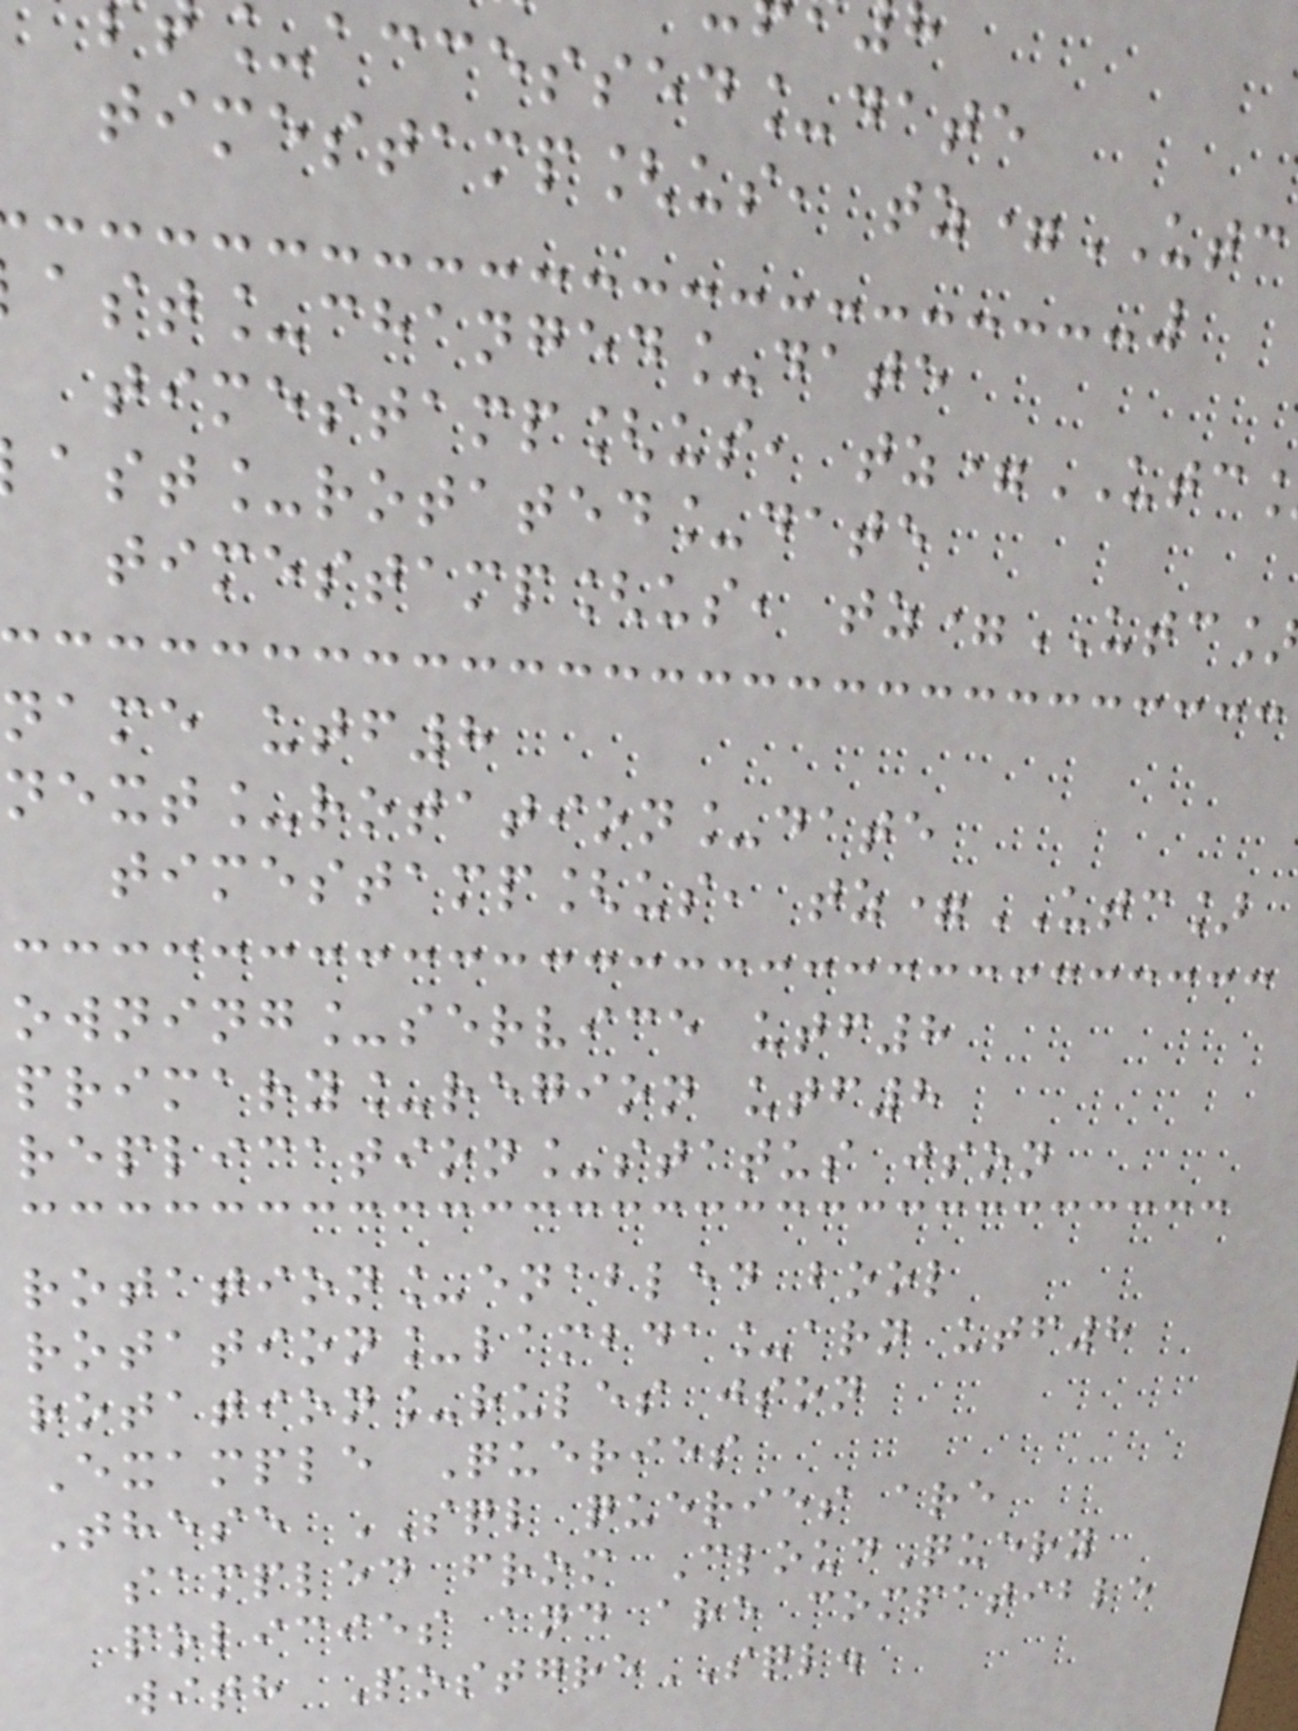accessed_date
timestamp[us, tz=UTC
ast_changed_date
timestamp[us, tz=UTC
ast_rotated_date
timestamp[us, tz=UTC
name utf8
next_rotation_date
timestamp[us, tz=UTC]
owning_service utf8
primary_region utf8
replication_status json
rotation_enabled bool
rotation_lambda_arn utf8
rotation_rules json
Example Queries
These SQL queries are
sampled from CloudQuery
policies and are compatible
with PostgreSQL.
